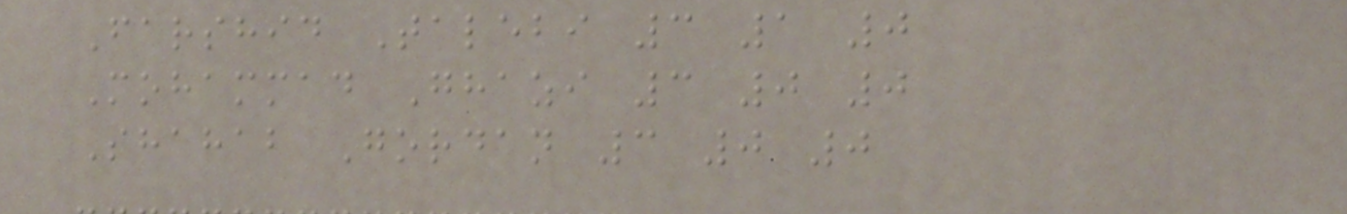Farshid Talebi 3 1 0
Mohammad Ghazi 3 0 0
Shahab Gordan 3 0 0
